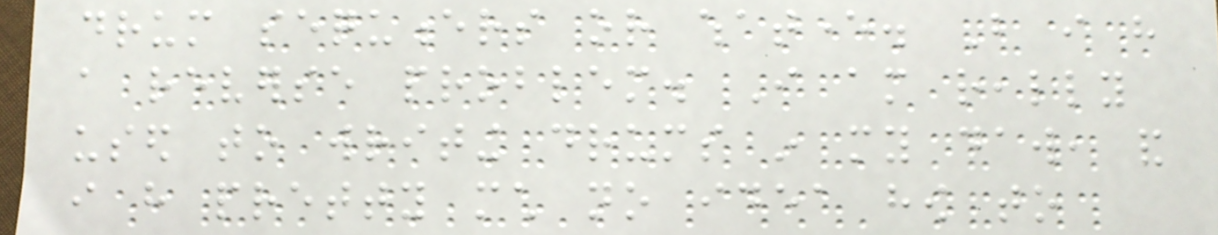drum sequencers or whatever. But i have
a reverse problem. I am really
used to writing drums in my daw, and
i have pretty much no idea how to
